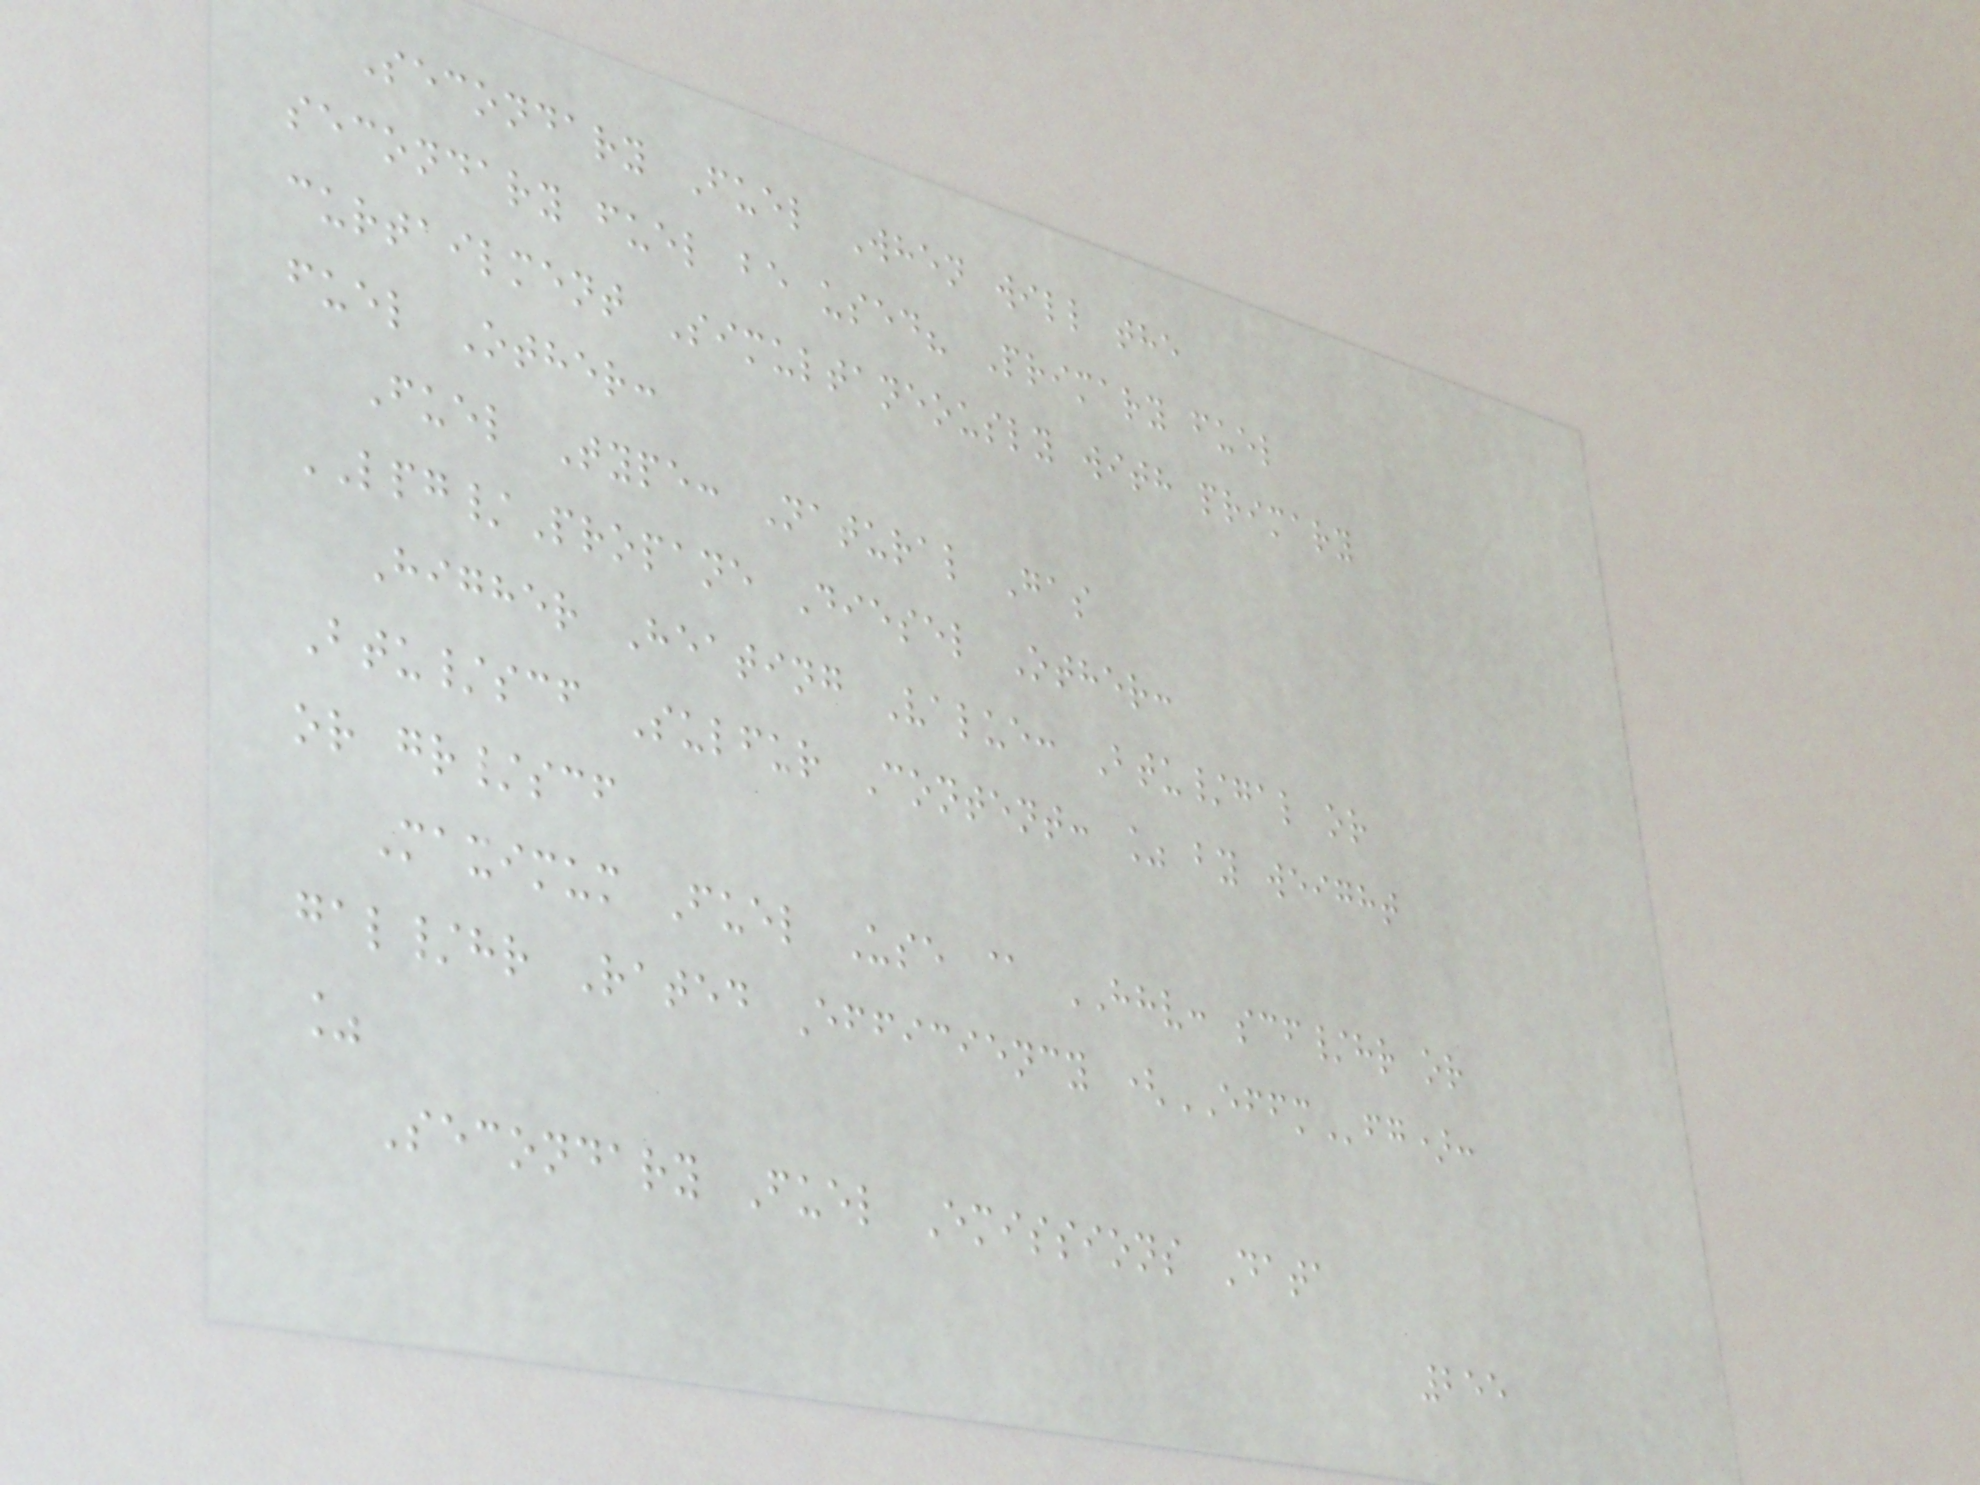Secondary Fuel When will the
secondary fuel be used? Primary fuel
curtailment Simultaneously with primary
fuel Other:
Fuel Type: Natural Gas
LPG/Propane Diesel Other:
Higher Heating Value: Btu/gal or
Btu/scf Sulfur Content: % by weight
or gr/scf
Maximum Fuel Use @ HHV: scf/hr or
gal/hr Rated Efficiency (EFFMfg):
%
Secondary Fuel Emissions Data
255
